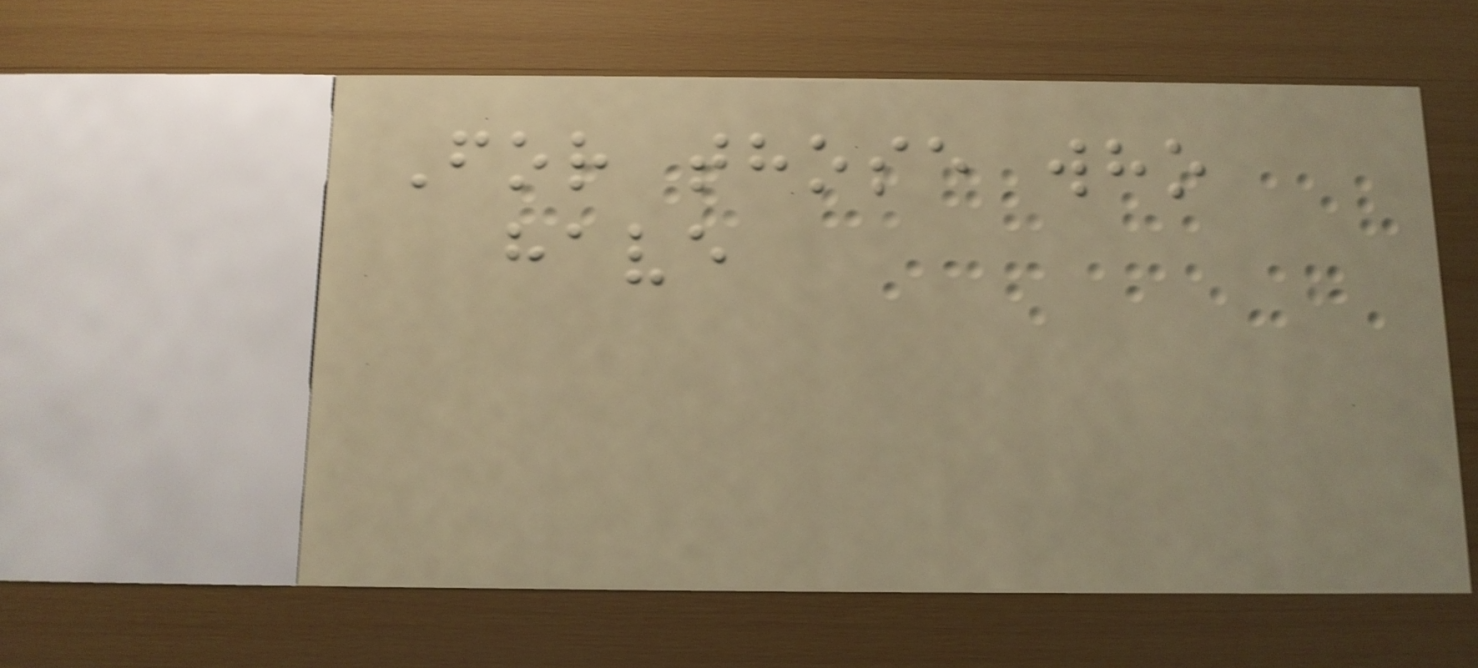For those who
have
